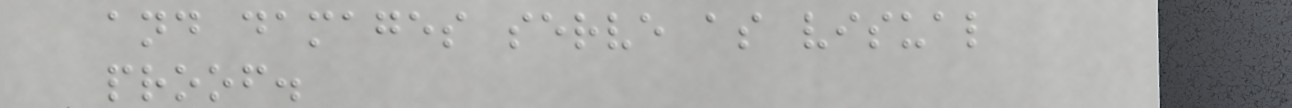and damages serve as visual
proof.
